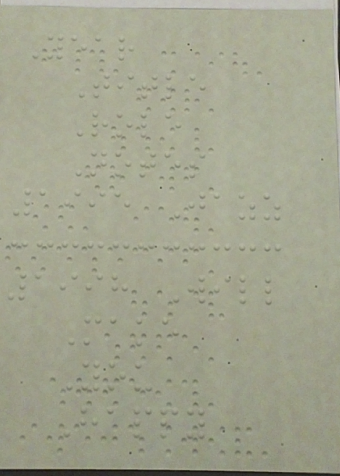Year
Title
Role
Notes
1995 Jazz
1998 Will
Make
You
Happy
